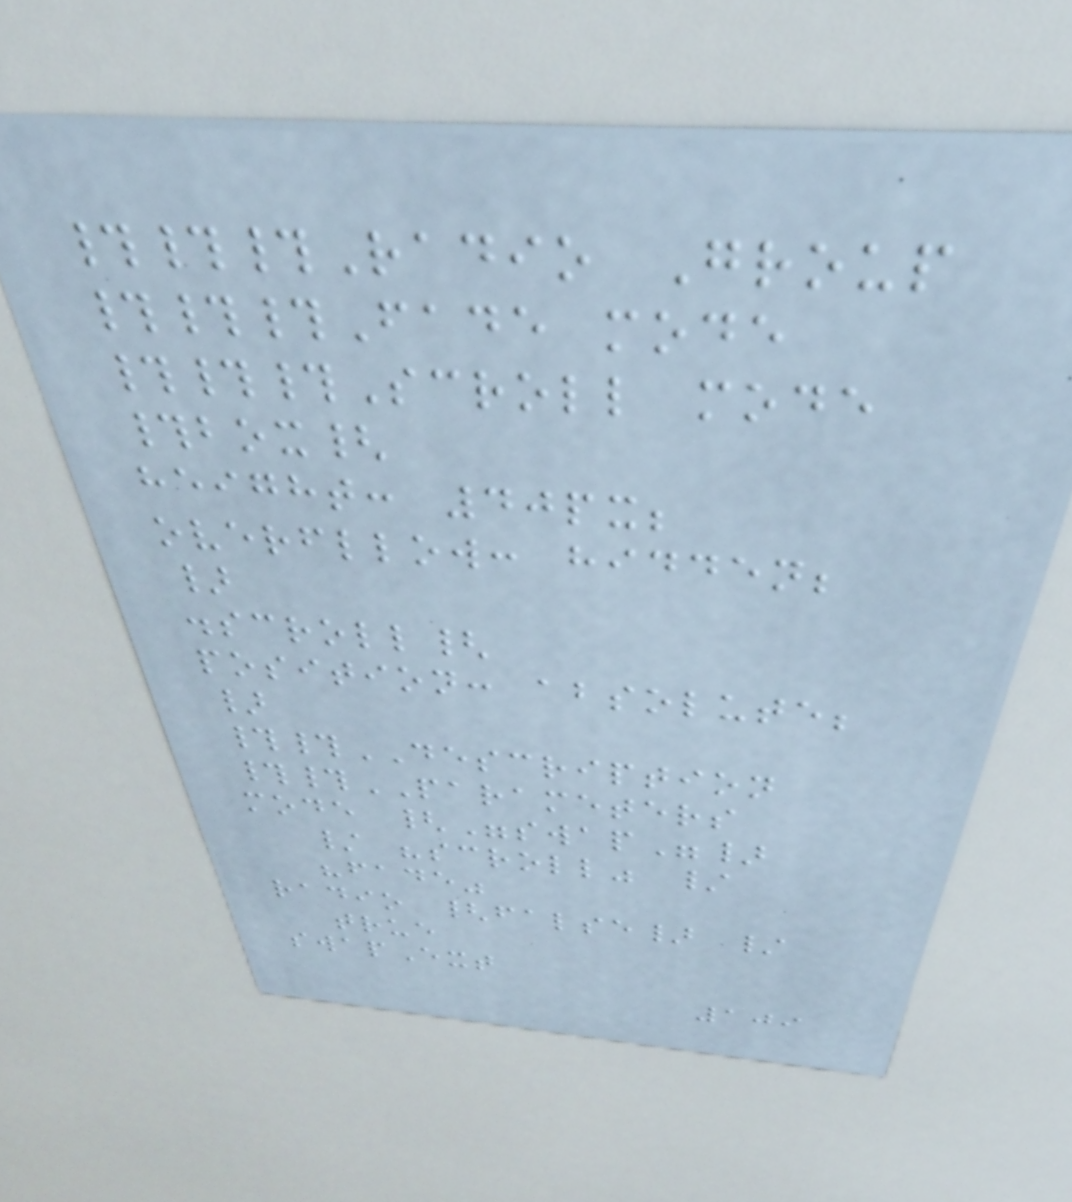###Radio Group
###Fade mode
###Scroll mode
#box{
height: 40px;
overfllow: hidden;
}
.scroll{
position: absolute;
}
##DESCRIPTION
##PARAMETERS
mode {"swap"}
/ "scroll" /
"fade"
radio {false} /
true
swapExt
109
